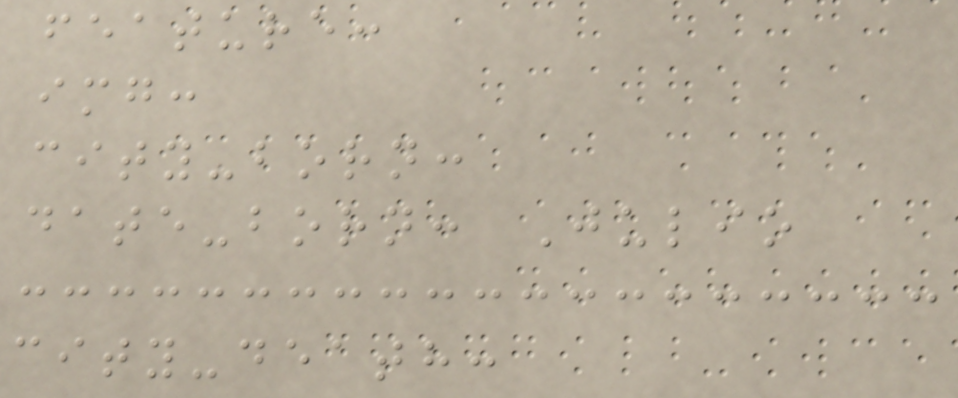feature:
img:
city-born:
date-born: Julio
city-death:
